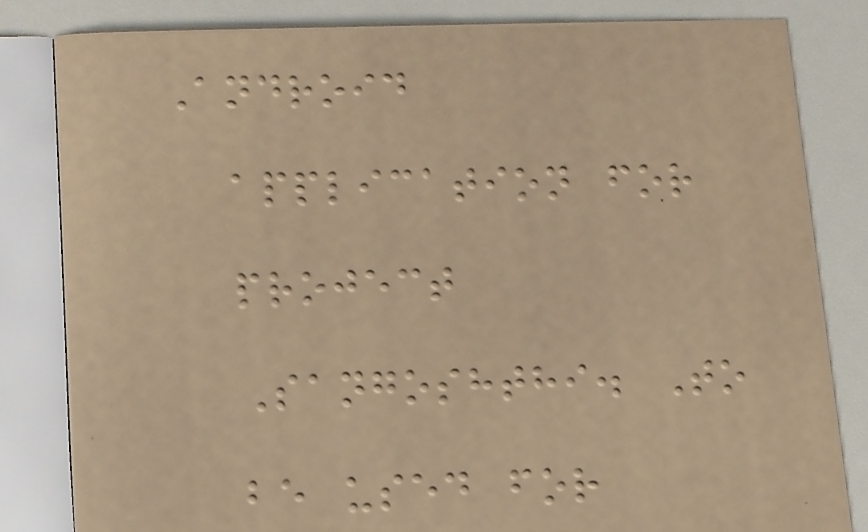Android
application for
project
Sangoshthi. To
be used for
